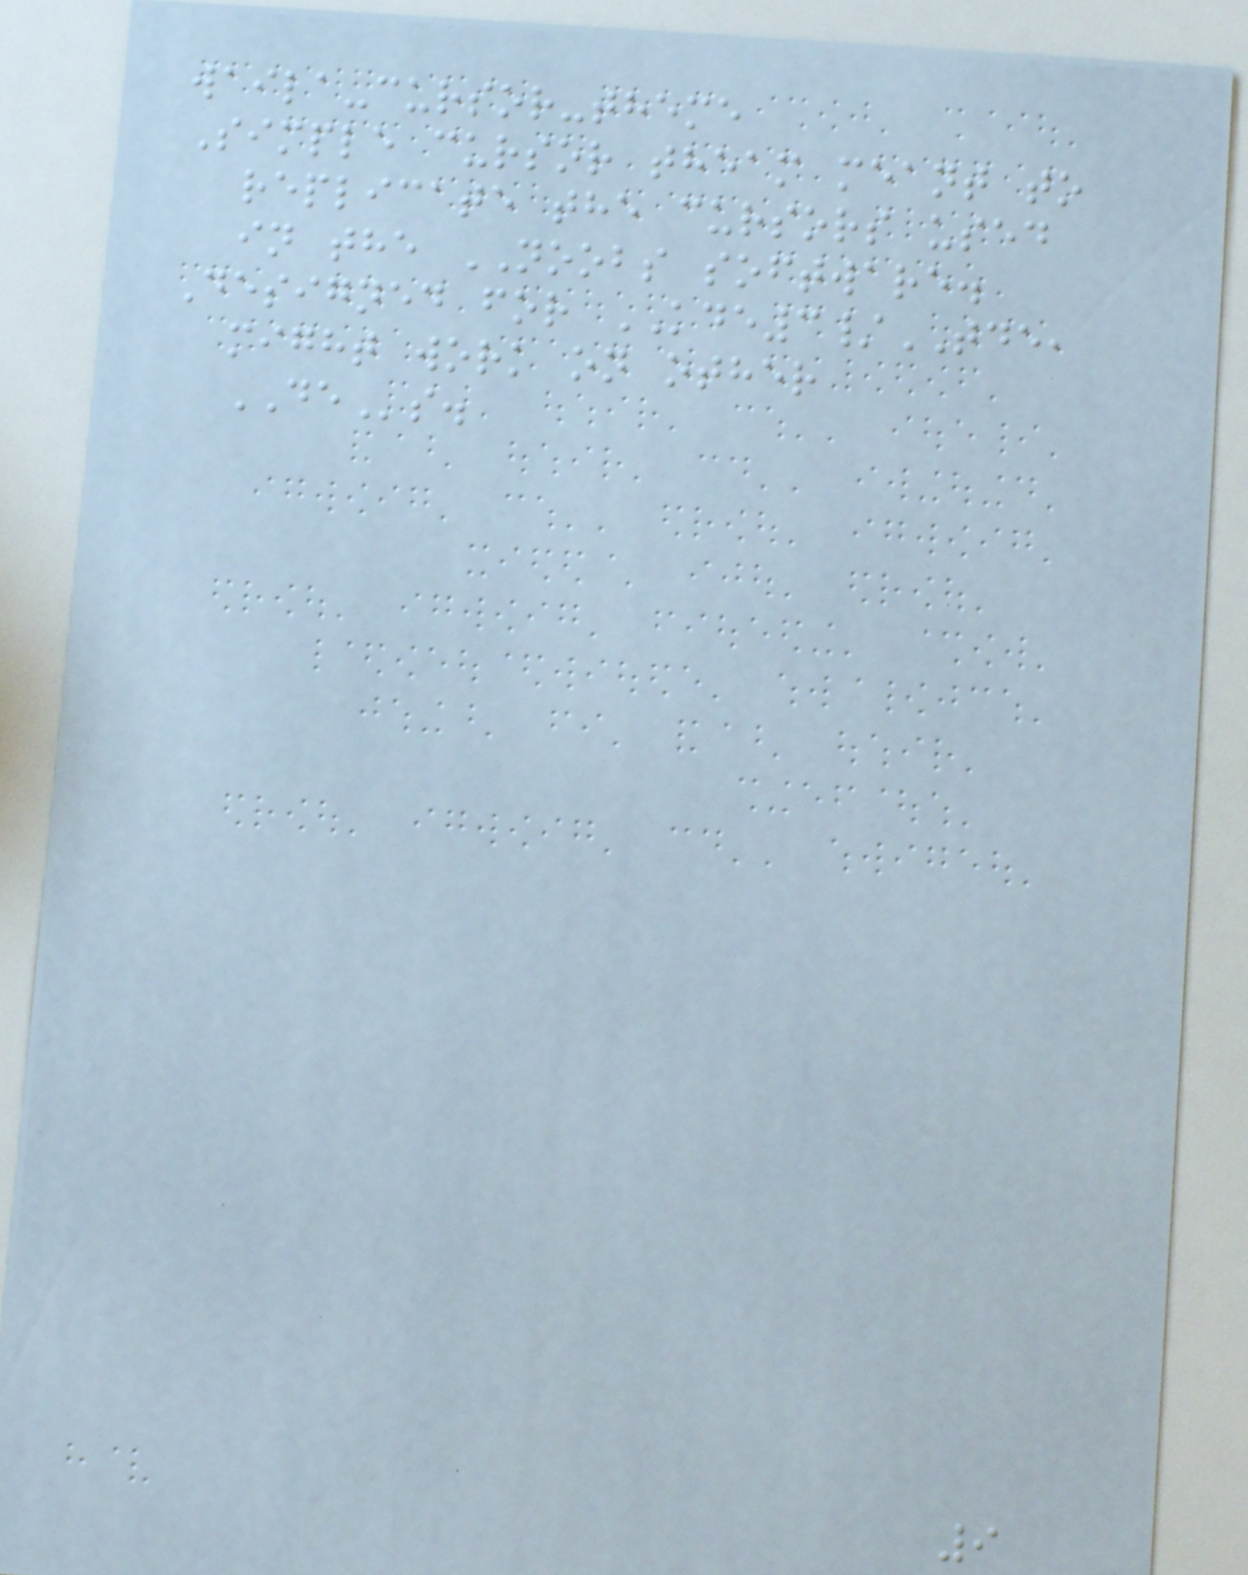waila-cursor-theme
Simple cursor theam meant to
replicate the cursors used
in the NOOBS software.
Designed for KDE3/TDE,
might work on other
DEs.
9
